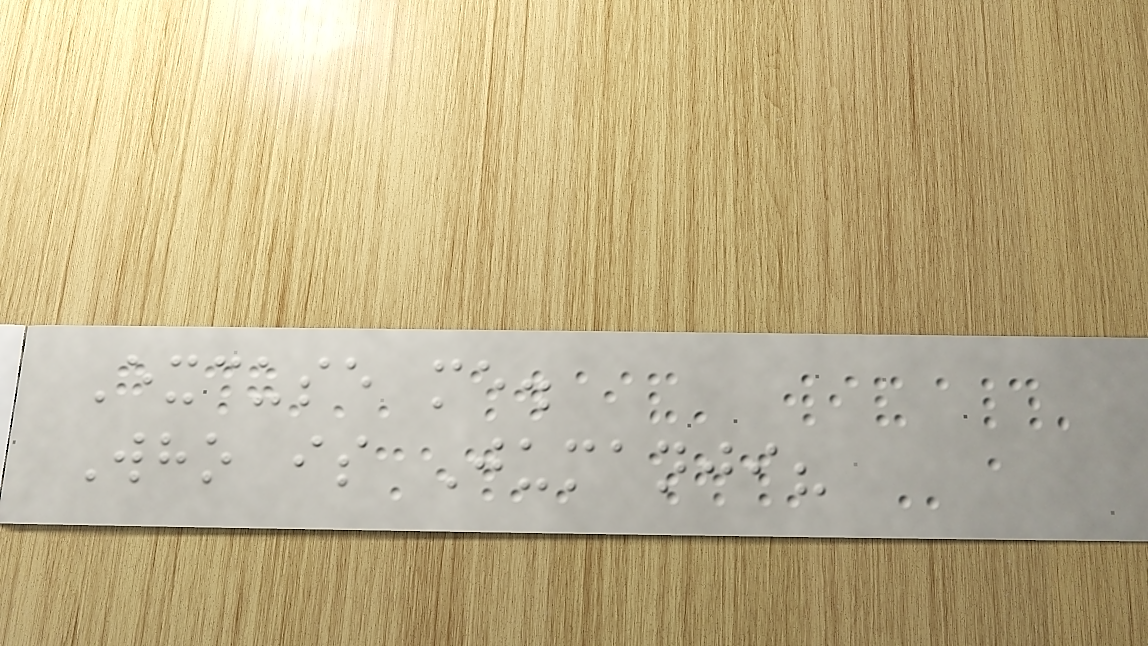Excuse me.
Who is Jumanji?
